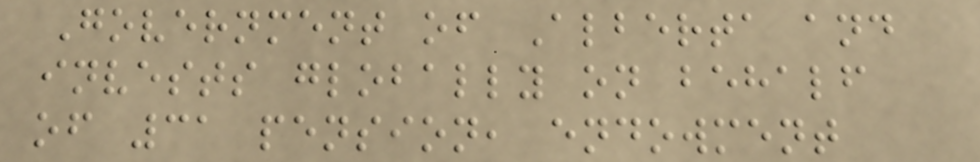Government of Alberta and
invests globally on behalf
of 31 pension, endowment
